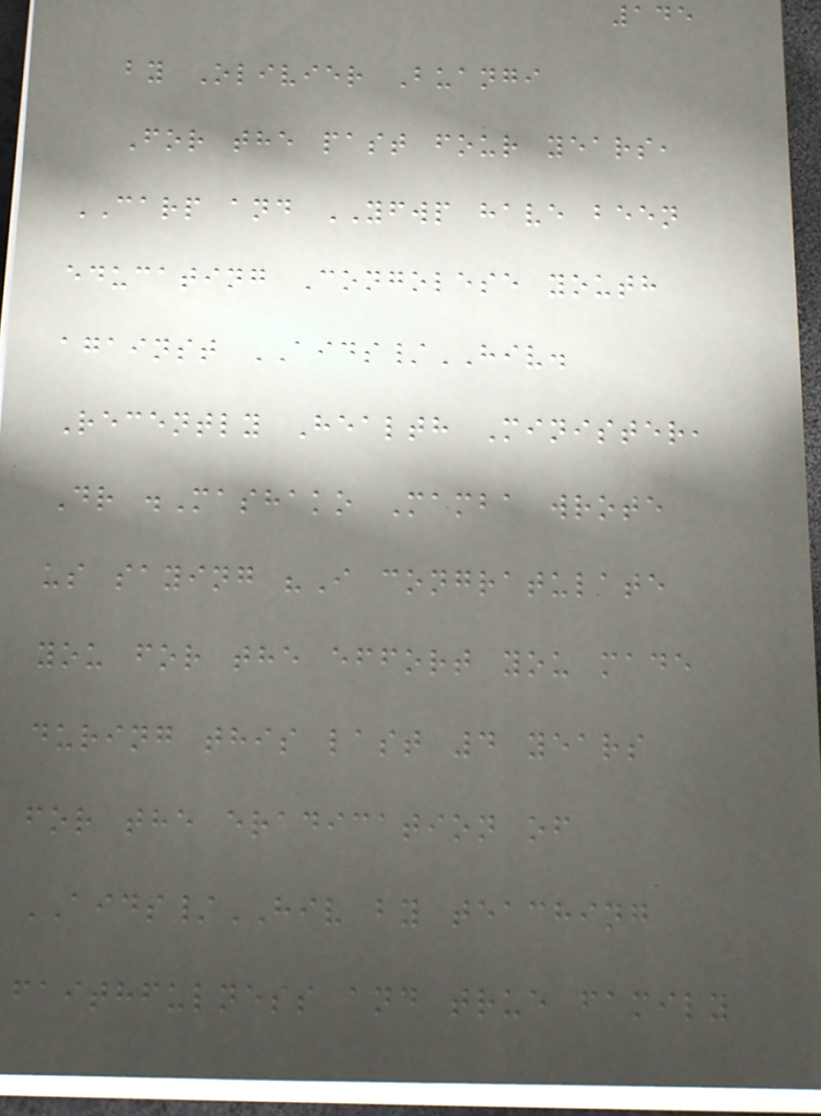145
by Olivier Buangi
For the past four years,
CARP and YFWP have been
educating Congolese youth
against AIDS/HIV.
Recently Health Minister,
Dr .Mashako Mamba wrote
us saying "I congratulate
you for the effort you made
during this last 4 years
for the eradication of
AIDS/HIV by teaching
faithfulness and true family
